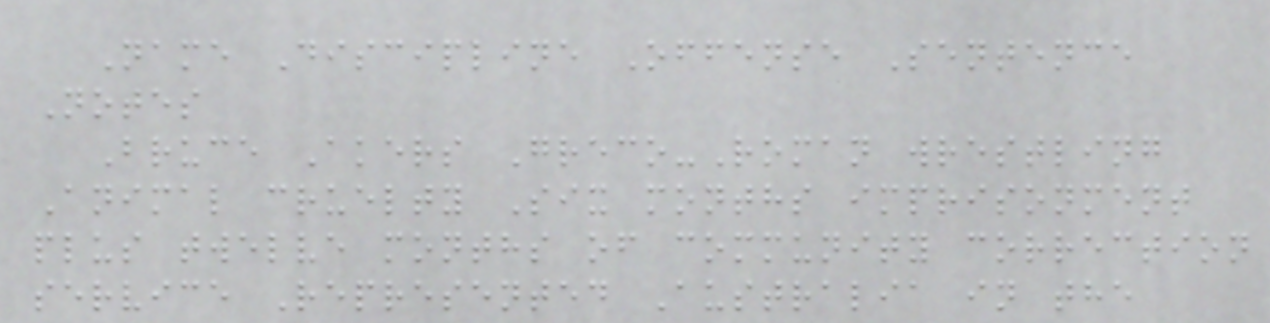Name Discipline Offense Sentence
Notes
Bruce Akers Greco-Roman wrestling
Animal cruelty Six months imprisonment
plus twelve months of community correction
service Represented Australia in the
